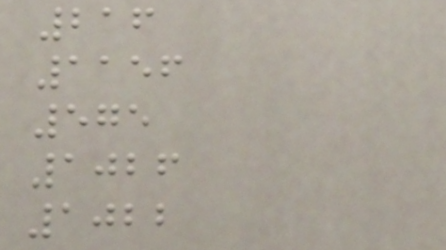216
1156
575
1026
1022
